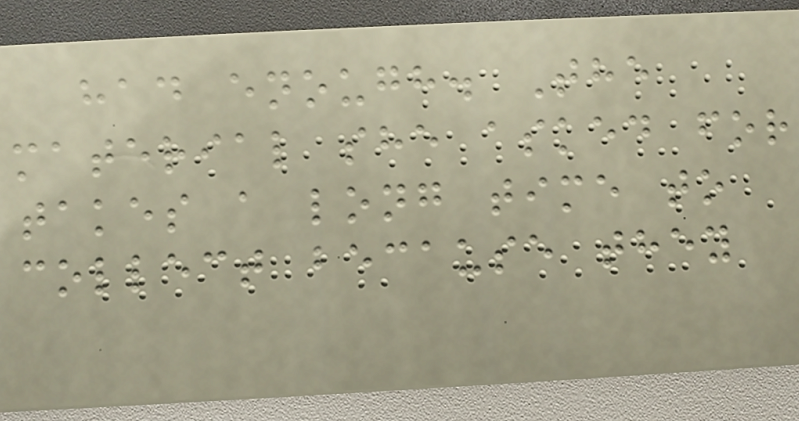had enough. The
material she asked for
takes a long time to
collect because they
